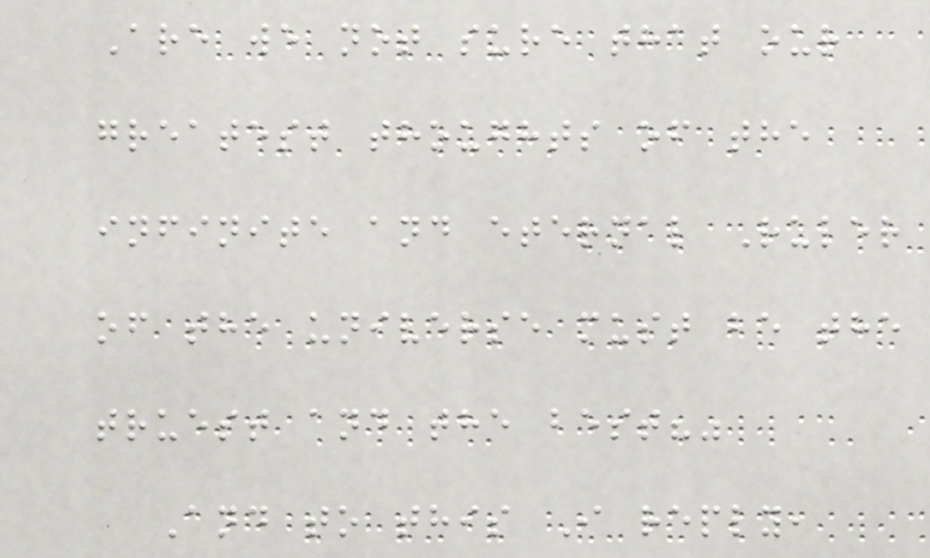Are we not sure that our
greatest thoughts of the
infinite and eternal Ruler
of the universe must be the
truest and the best?"
And to this I reply,
